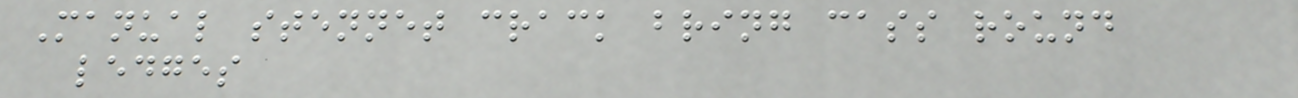Manual stennet crack bring cass round
ledges
